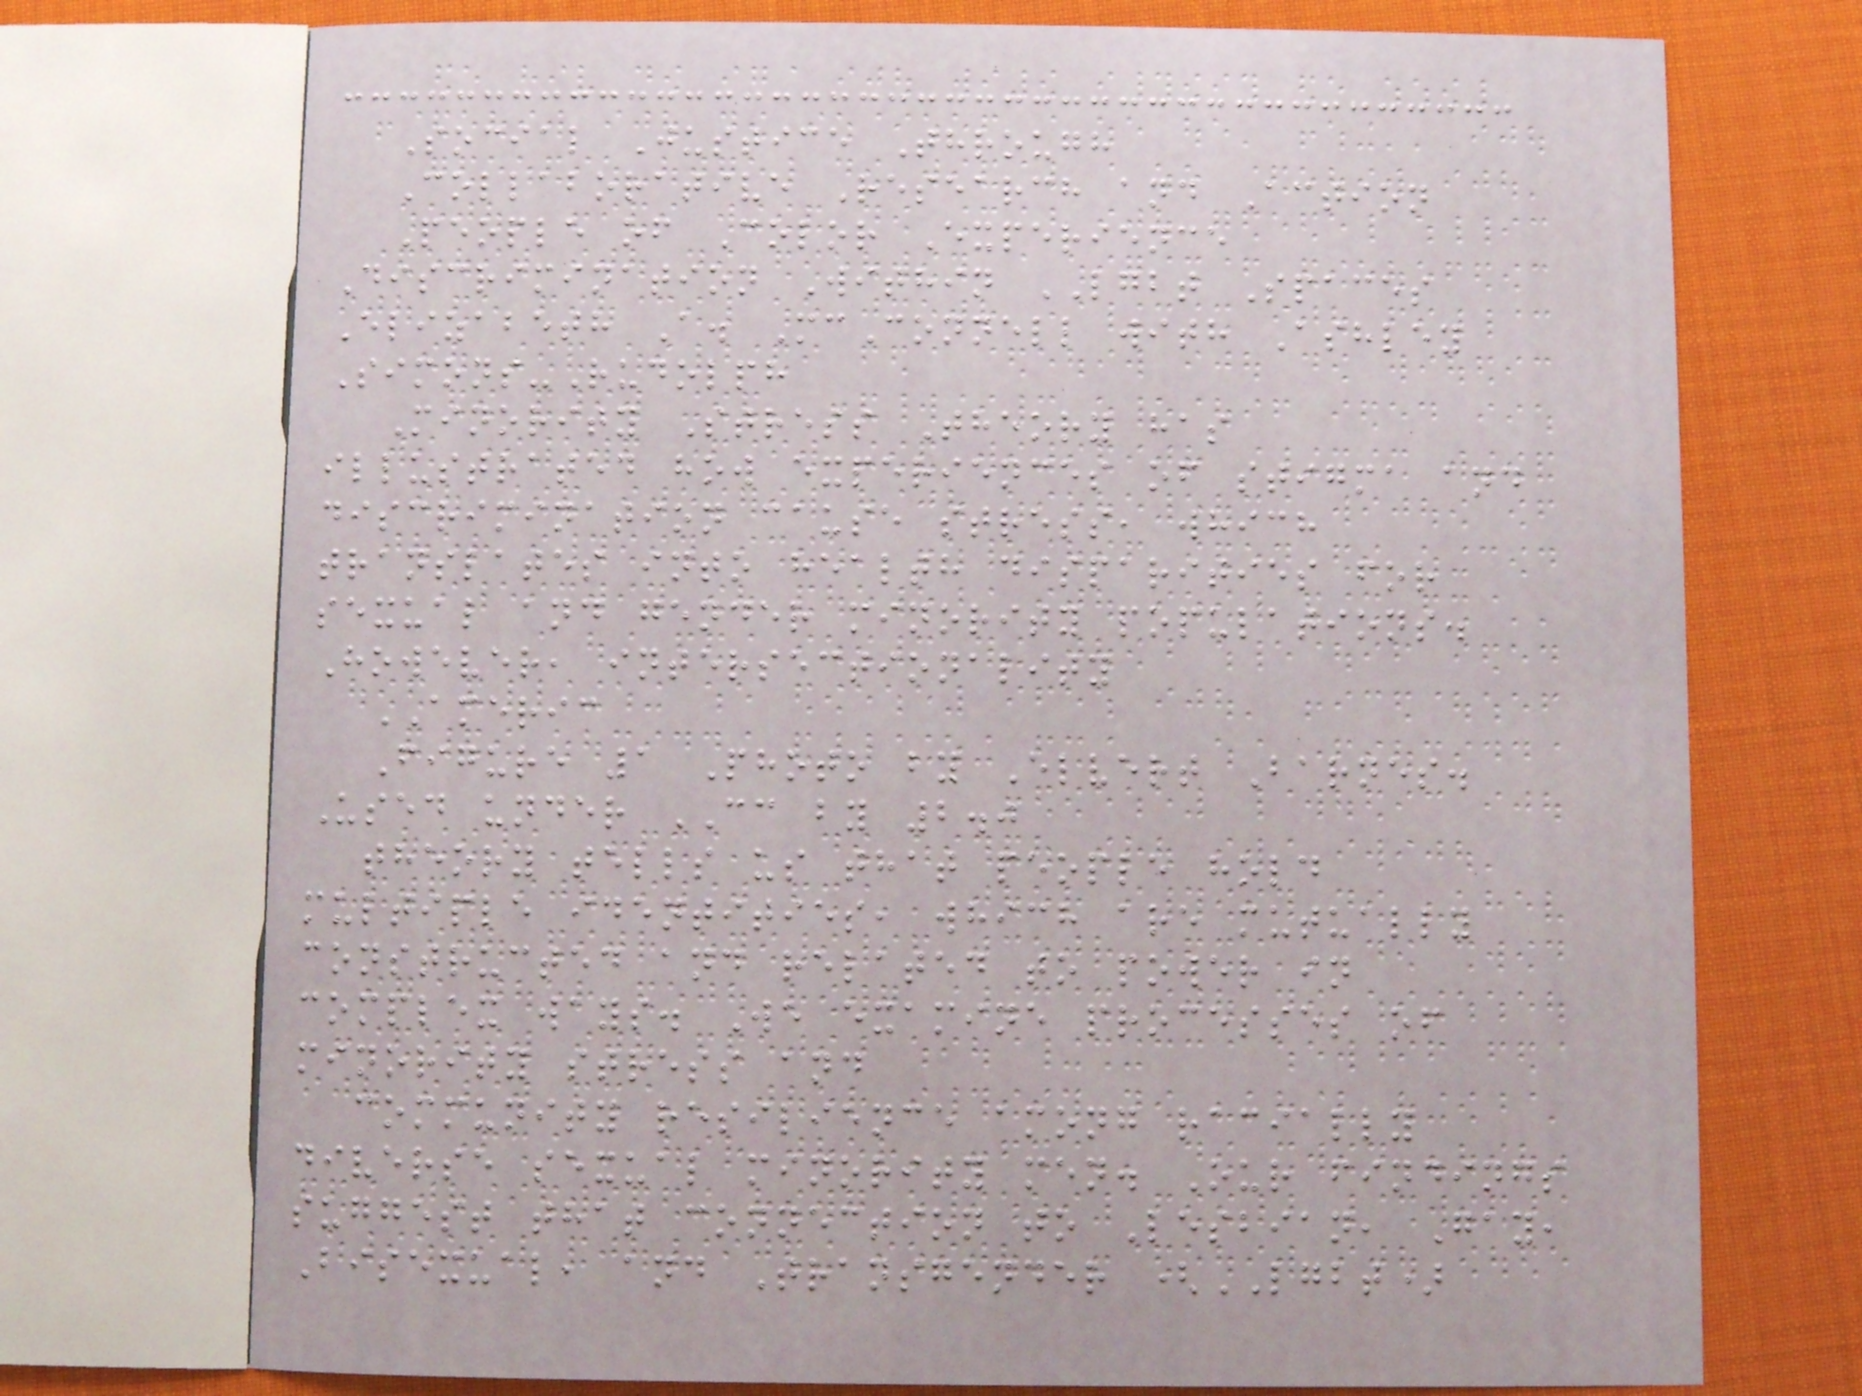Social Justice Through
Collaborative Research and Action
People of Color Experience
Discrimination Within LGBT Spaces
Elizabeth A. McConnell with Ashley
Simons-Rudolph
Minority Stress Theory has
illustrated how experiences of stigma and
discrimination cause stress, which
translates into health disparities for
sexual and gender minority populations.
However, intersectionality
AMERIC
Figure 1 Photo by Elvert Barnes.
Used under CC by 2.0
theory tells us that people hold
multiple identities, which are mutually
constructed and related to power in
complex ways. We examine processes of
minority stress and
community resilience among racially
diverse sexual minority men. Our findings
suggest that connection to Lesbian, Gay,
Bisexual, and Transgender (LGBT)
